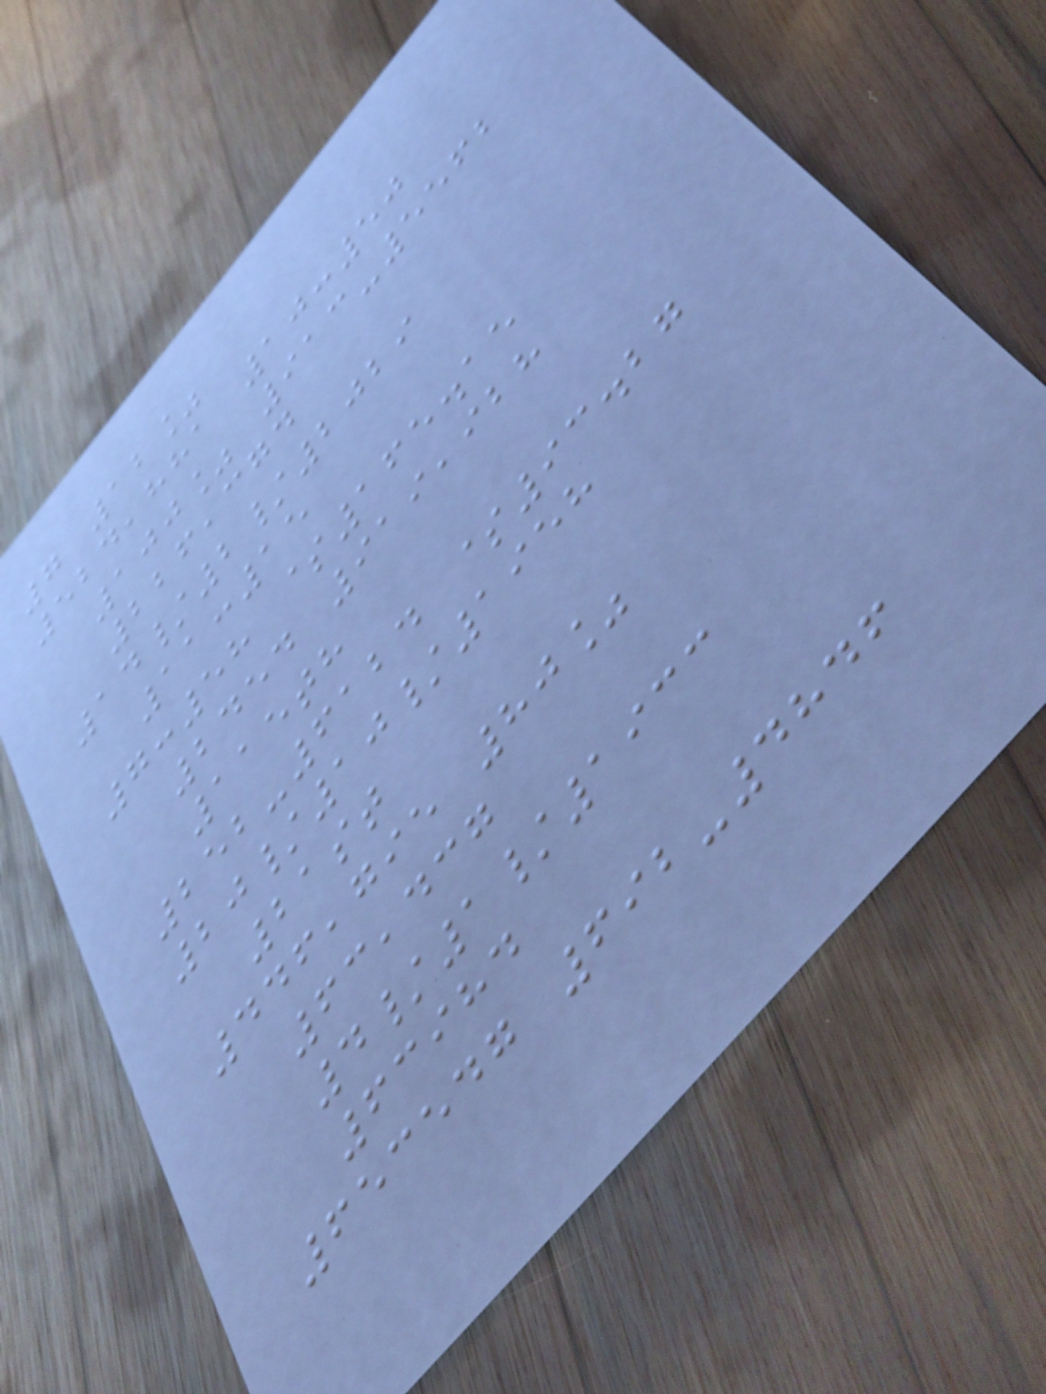7 12%
524,881 10:50
100% 913-5562
226,374
14/2/2029
11:15
7:58 $165.15
2454 919,928
115th
252-6124 $93.27
20/10/1958
21st
446,795 80%
63,437
4/1/1933
63984
653547 692-4846
